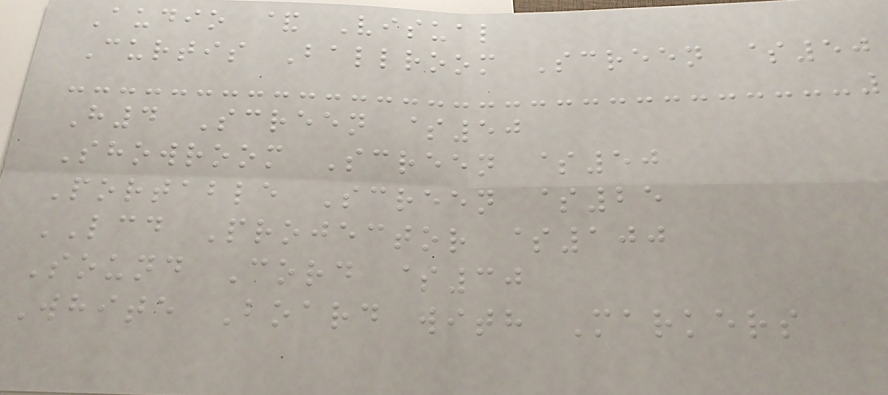Audio & Visual
Curtis Ballroom Screen $50
H4 Screen $50
Showroom Screen $50
Portable Screen $25
LCD Projector $100
Sound Cord $30
White Board with Markers
